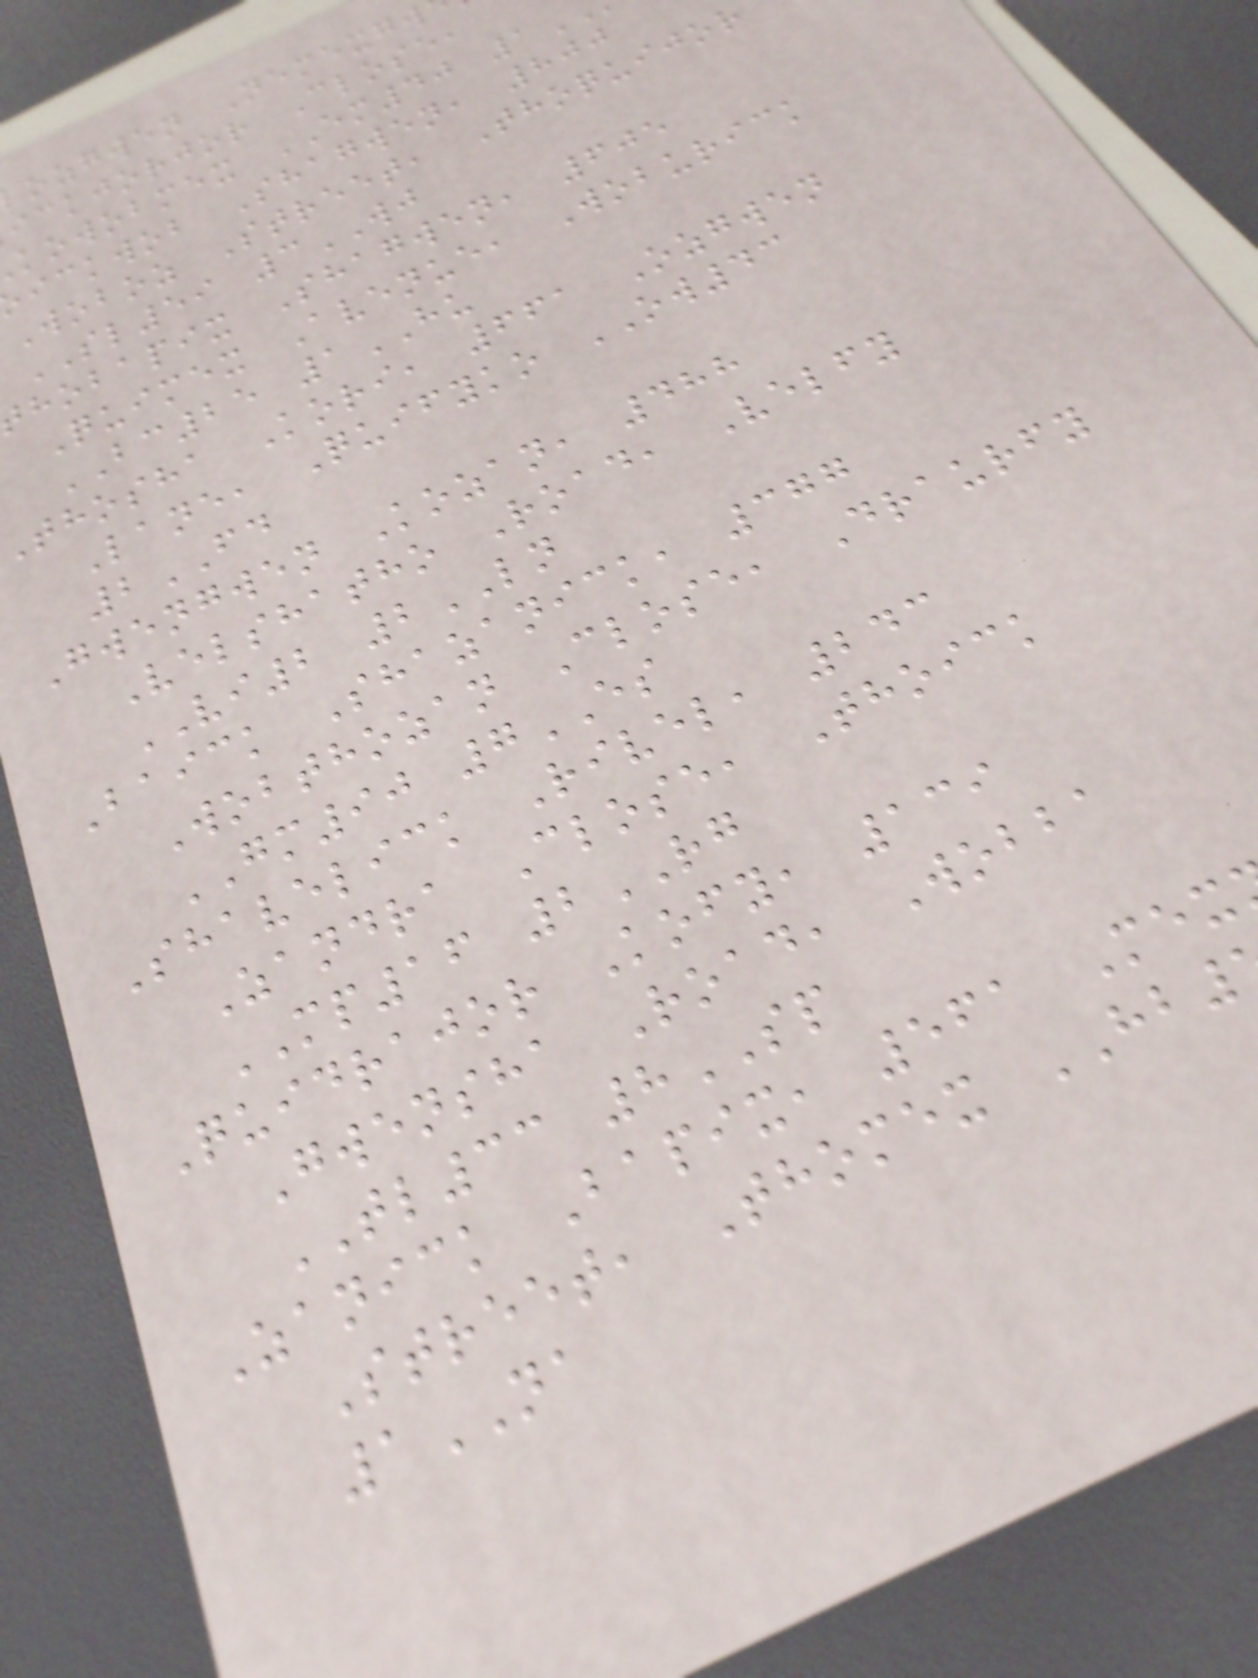ozgwen Nemexgw
ickjorjor Close,
kowobmex EM40 1
ickwob Shagwen, 800
Woboz Street, Thoquijor
SL59 3WJ
hobapix Shagwen, 605
Quimex Avenue, Woburick
BC25 1HU
thosha Kori, 661 Ozgwen
Lane, Quifyko OW43
2FD
Gwengwen Kozan, 488
Velshatho Road, Velfy
VI2 2LN
Baick Shazanick, 377
Wobthozan Close, Draurfy
GM90 7ES
Shavelick Rivel, 243
Zandra Close, Thoick
MP16 2RG
Quidrajor Kofy, 139
Gwensha Road, Wobba
TL33 8SP
Zanick Bapix, 561 Mex
Street, Thomex HB
1NA
